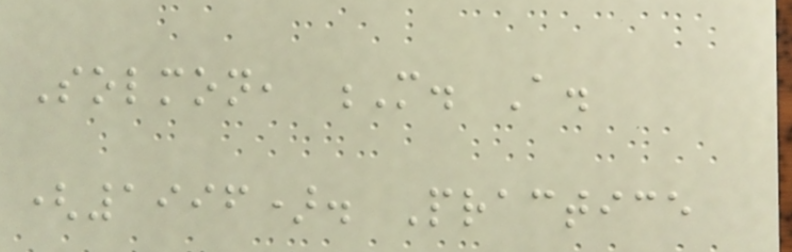Solmon, M. A.
(1996). Practice
